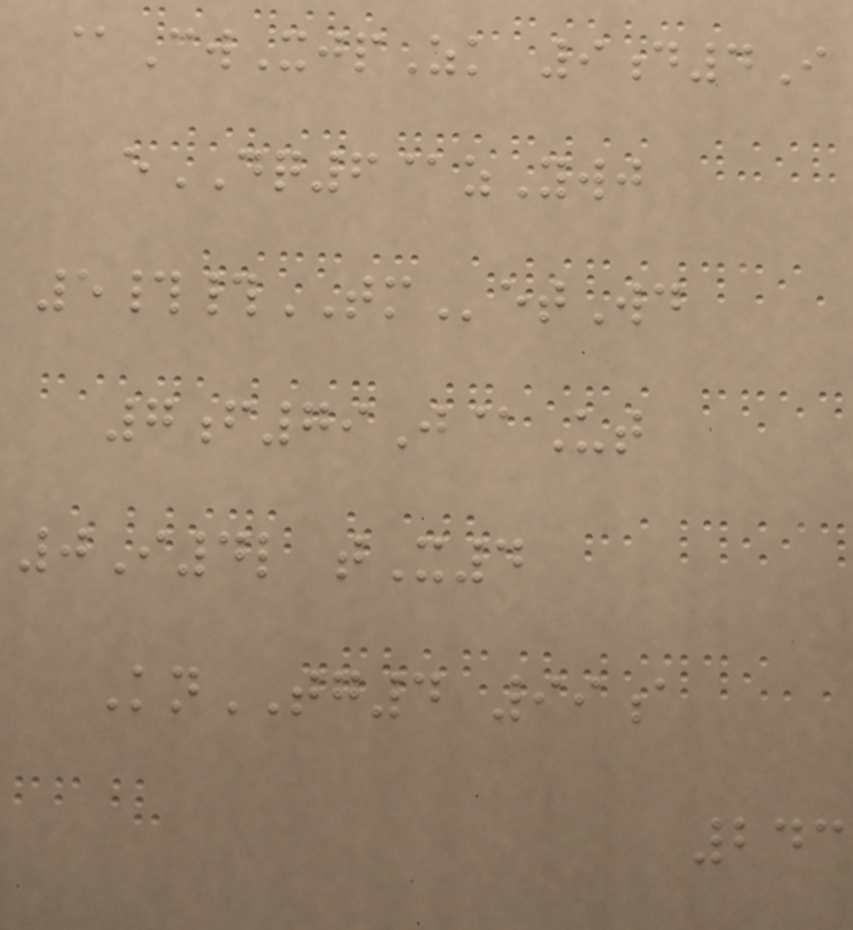@CwXjpZk 9d4I
eDQ6@zYwj
5##TMetWd
7f79J@Ut
0I4l tX4
KnTG4 99a
243
